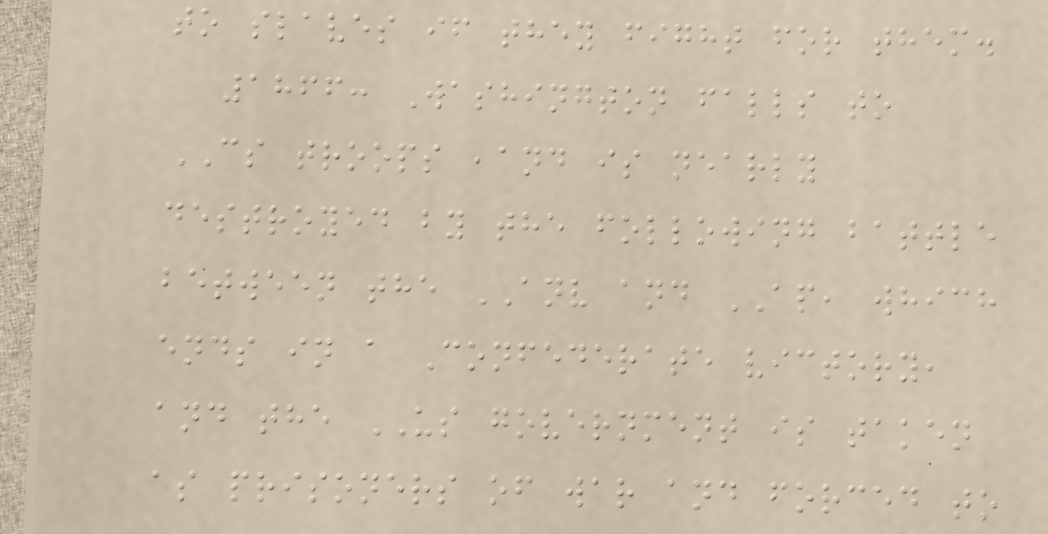to slaves if they fight for them.
1866: Washington falls to
CS troops ,and is nearly
destroyed by the following battle
between the ANV and AP, which
ends in a Confederate victory,
and the US government is taken
as prisoners of war and forced to
